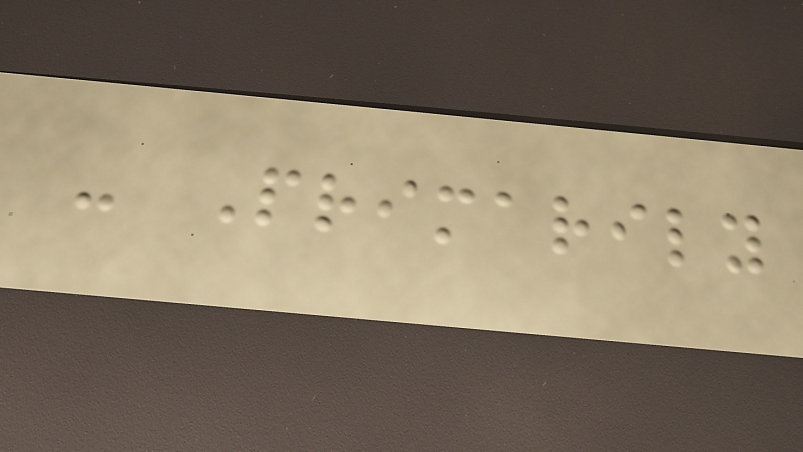- Primarily
